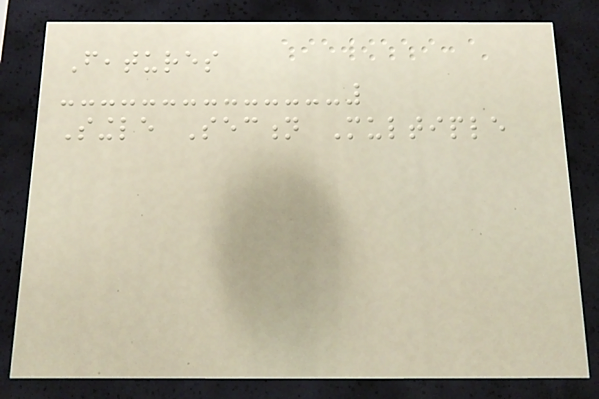Features
Single Section Multiple
